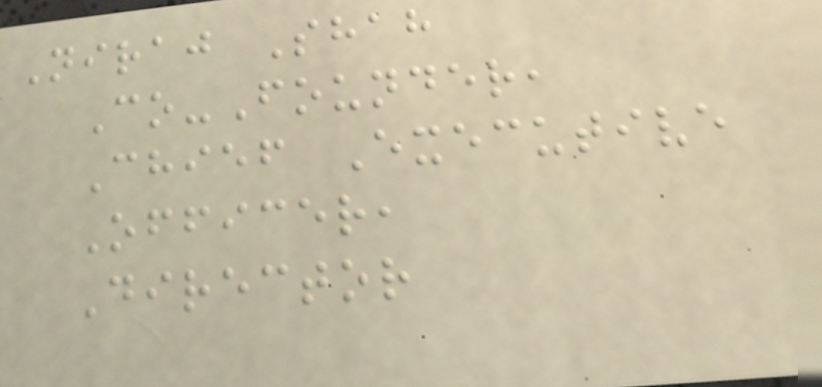Niraj Shah
Co-Founder,
Chief Executive
Officer,
Director
